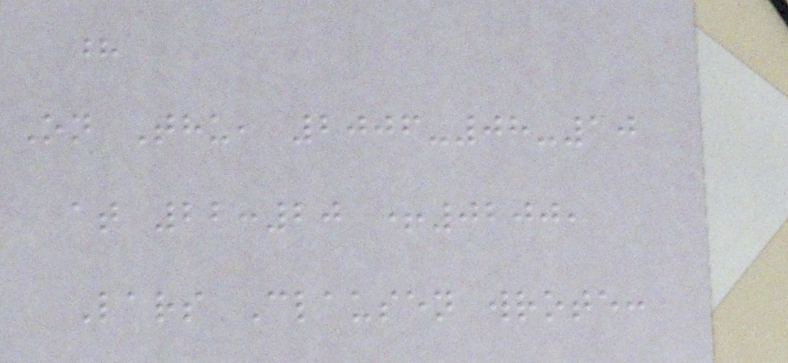?
On Thu, 2006-08-10
at 22:20 +0200,
Lars Clausen wrote:
